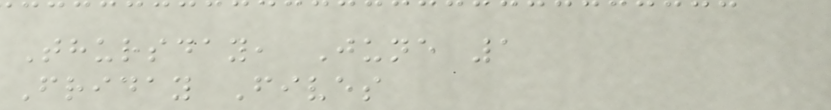Thursday, June 1
Friday Fives
